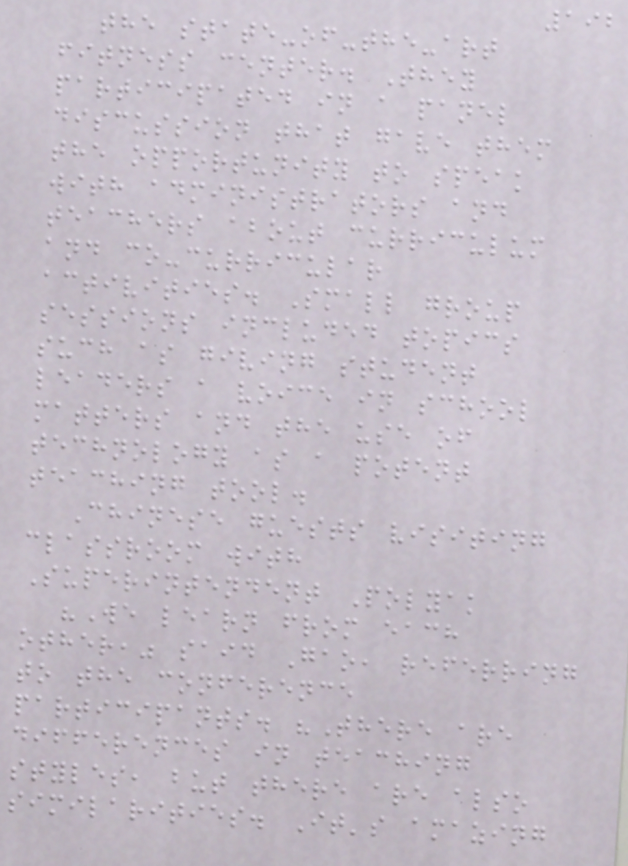192
the state-of-the-art
fitness center. They
participated in a panel
discussion that gave them
the opportunity to speak
with administrators and
teachers about curriculum
and co-curricular
activities. Small group
sessions included topics
such as giving student
leaders a voice in school
matters and the use of
technology as a potent
teaching tool.
Chinese guests visiting
classroom with
Superintendent Polyak
"We learn from each
other," said Gao, referring
to the conference
participants. "There are
differences in teaching
styles, but there are also
similarities. It's amazing
